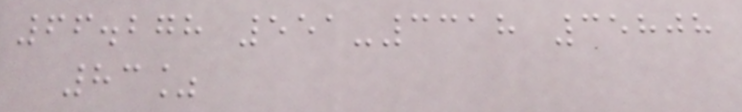66.278 551-3318 35808
83%
